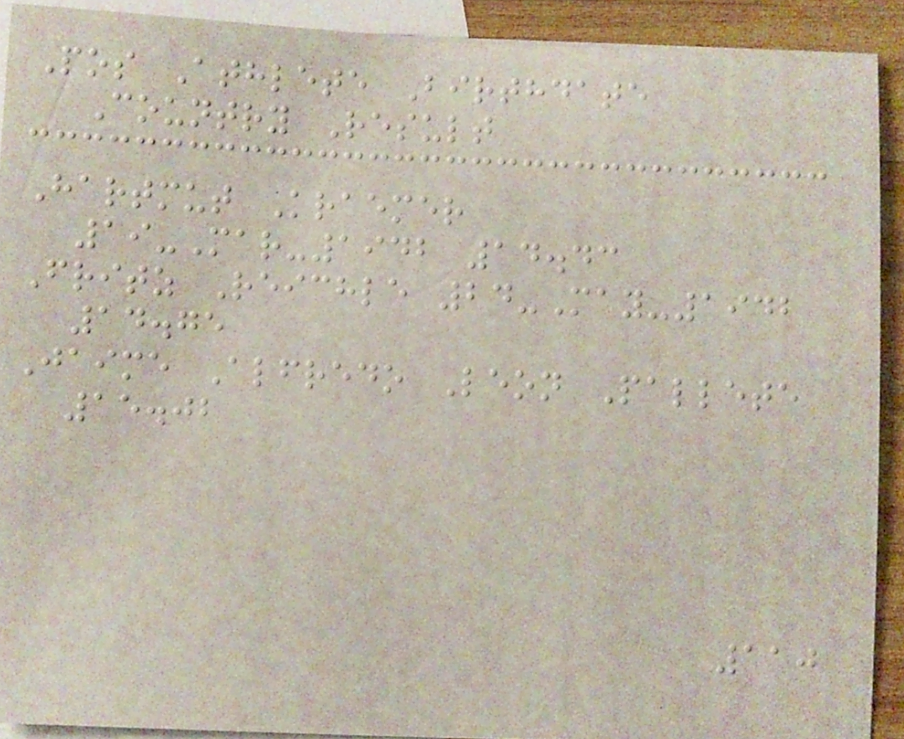Pos Athlete Birthdate
Country Result
Hartmut Kraemer
19-Mar-1942 14.43
Fritz Reichle 24-May-1942
14.75
Jaime Alfredo Leon Pallete
15.02
110
